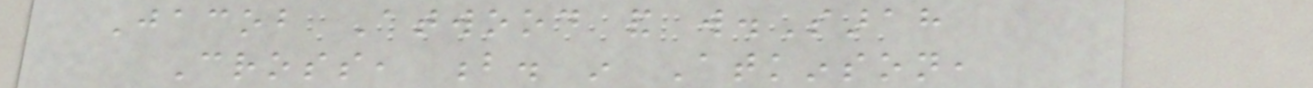Jacob Atwood and w.Sarah
Cross, b. in Atkinson,
